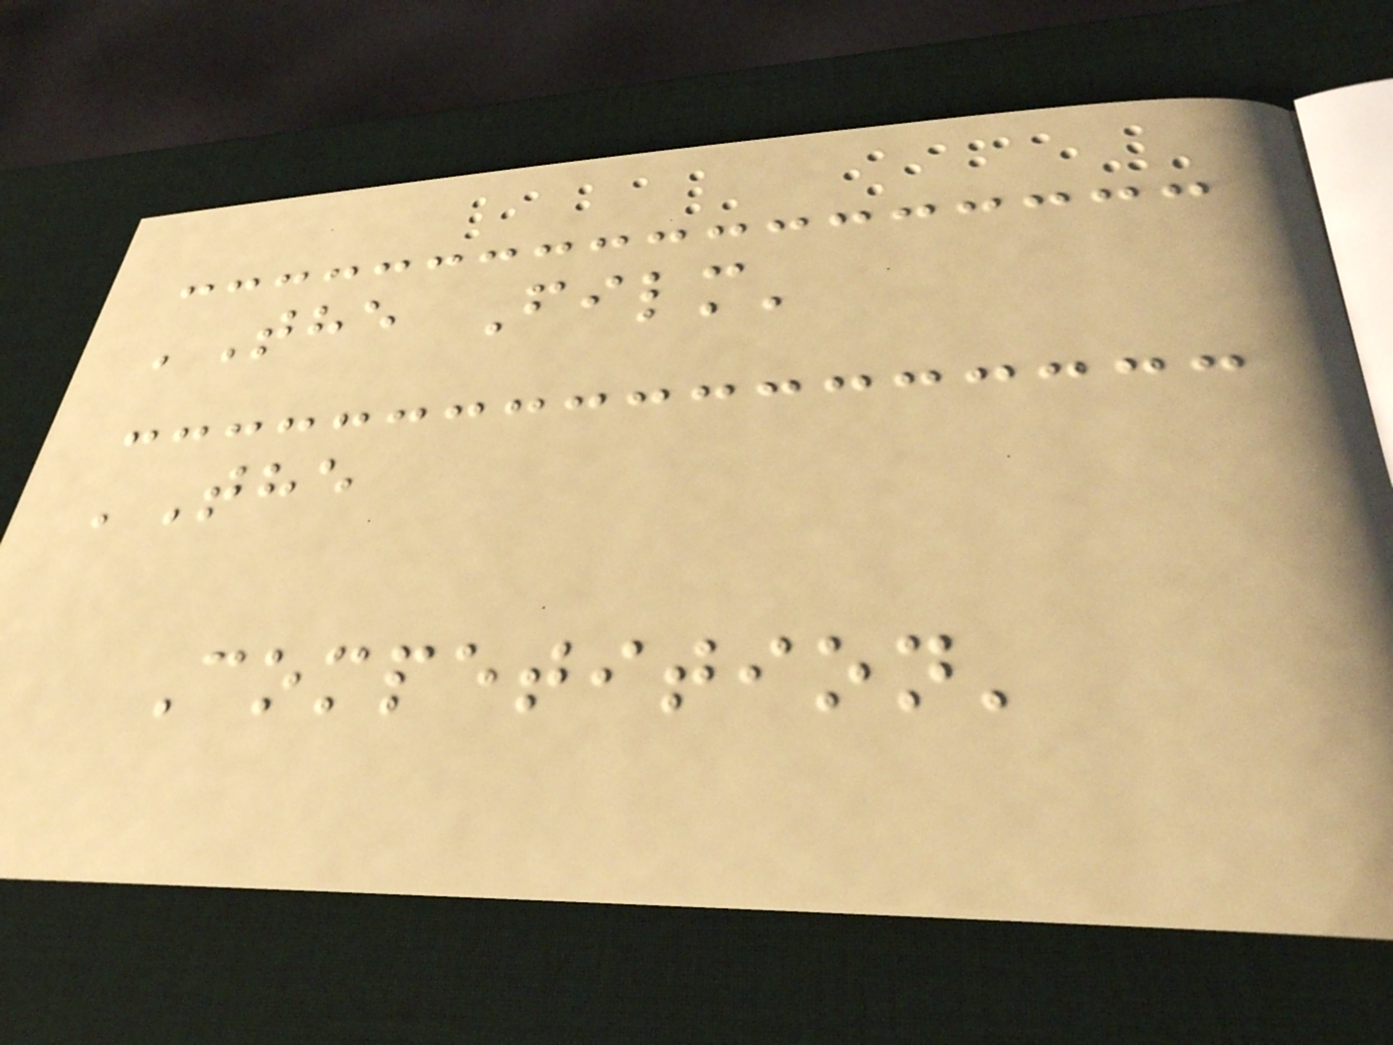'The Film'
'The
Competition'
